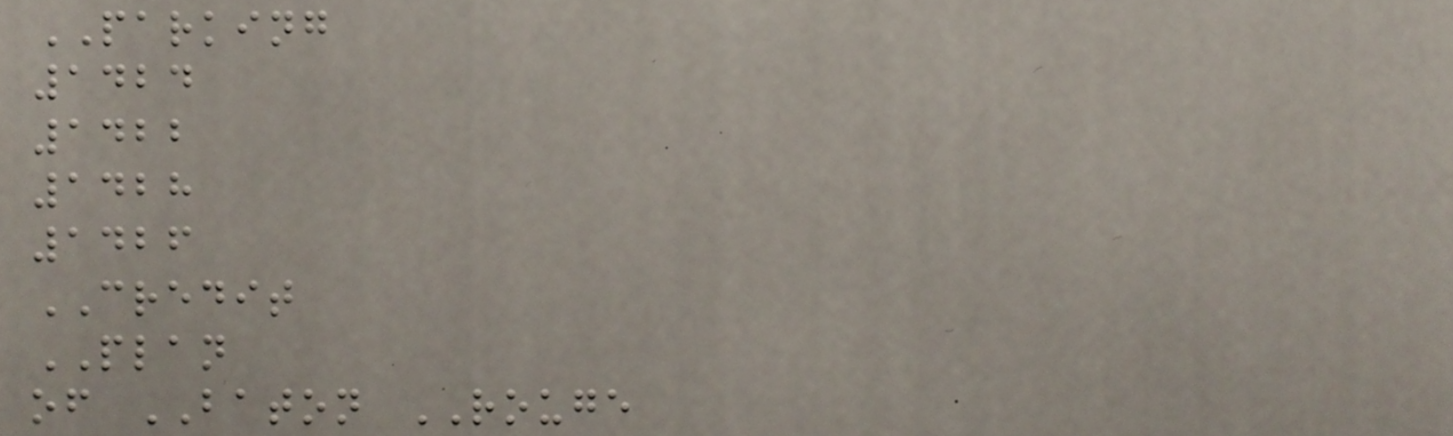PARKING
1424
1422
1428
1426
CREDIT
PLAN
of BATON ROUGE
